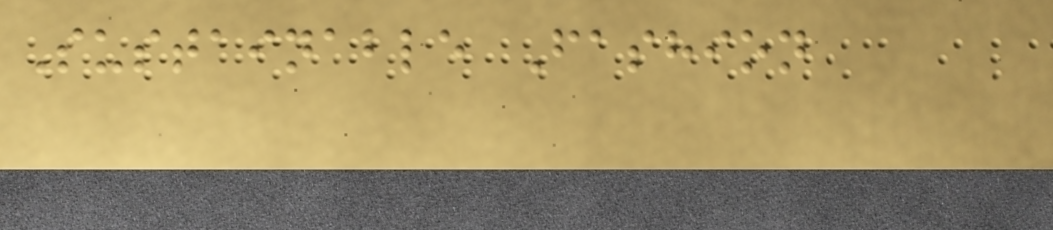Sustainable Fashion
